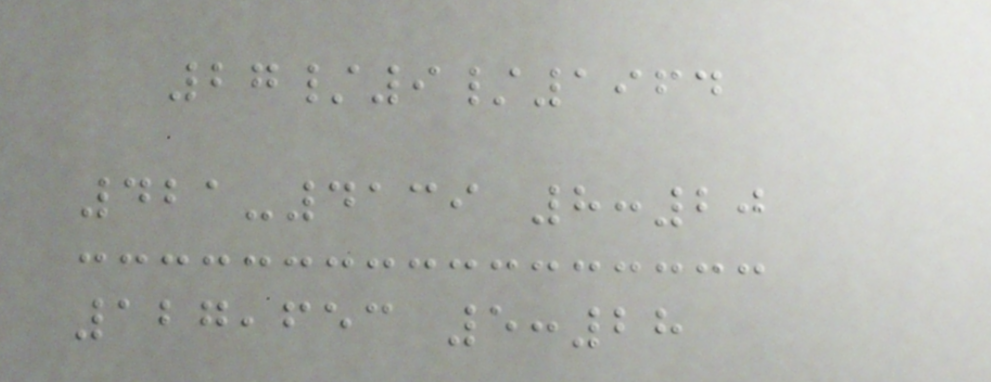27/9/1964
421-4139 8:20
127,653 5:28
